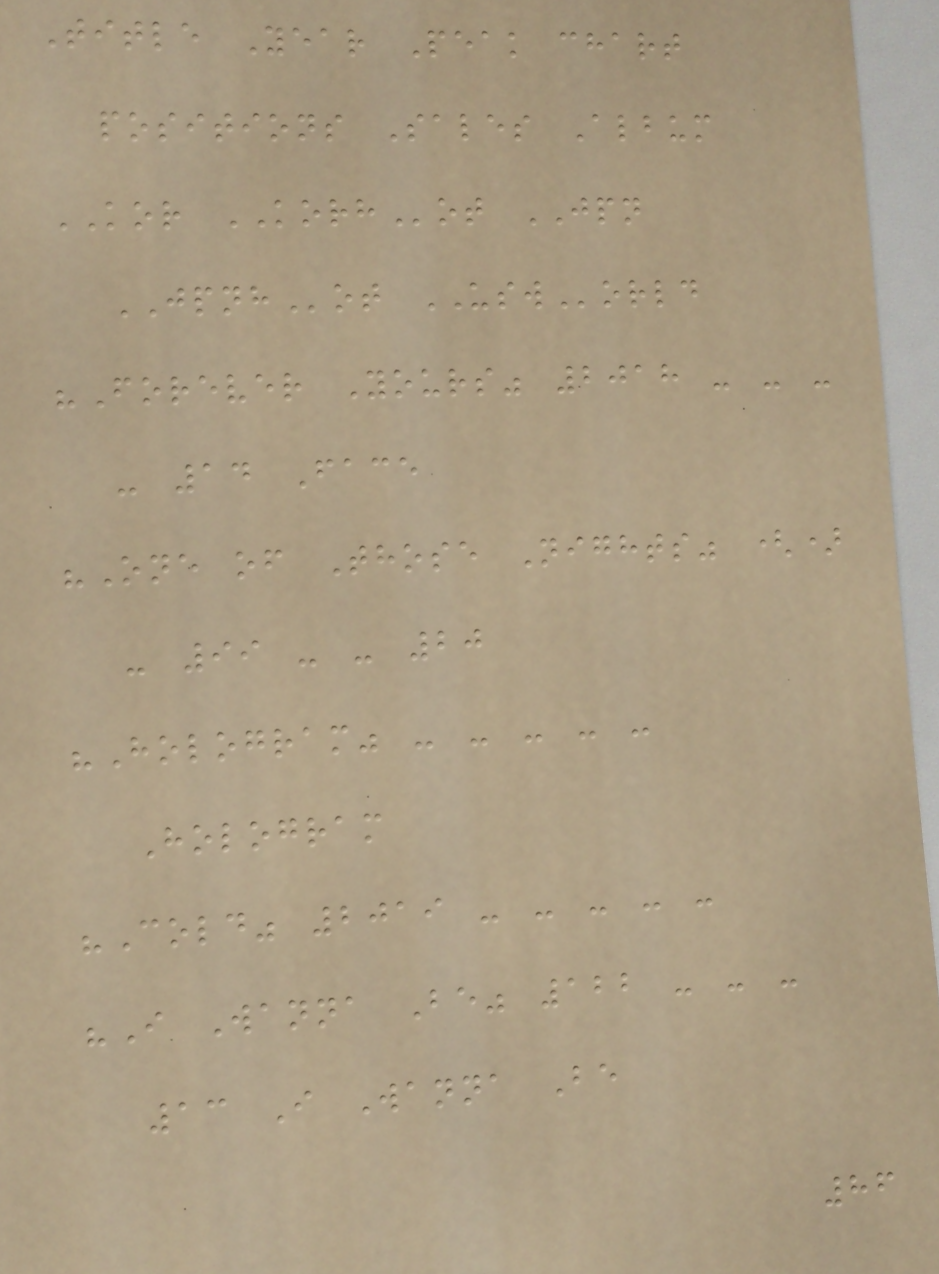Title Year Peak chart
positions Sales Album
KOR KORHot JPN
JPNHot USWorld
"Forever Yours" 2018 - - -
- 14 Face
"One of Those Nights" ()
- 99 - - 20
"Hologram" - - - - -
Hologram
"Cold" 2019 - - - - -
"I Wanna Be" 122 - - -
13 I Wanna Be
86
